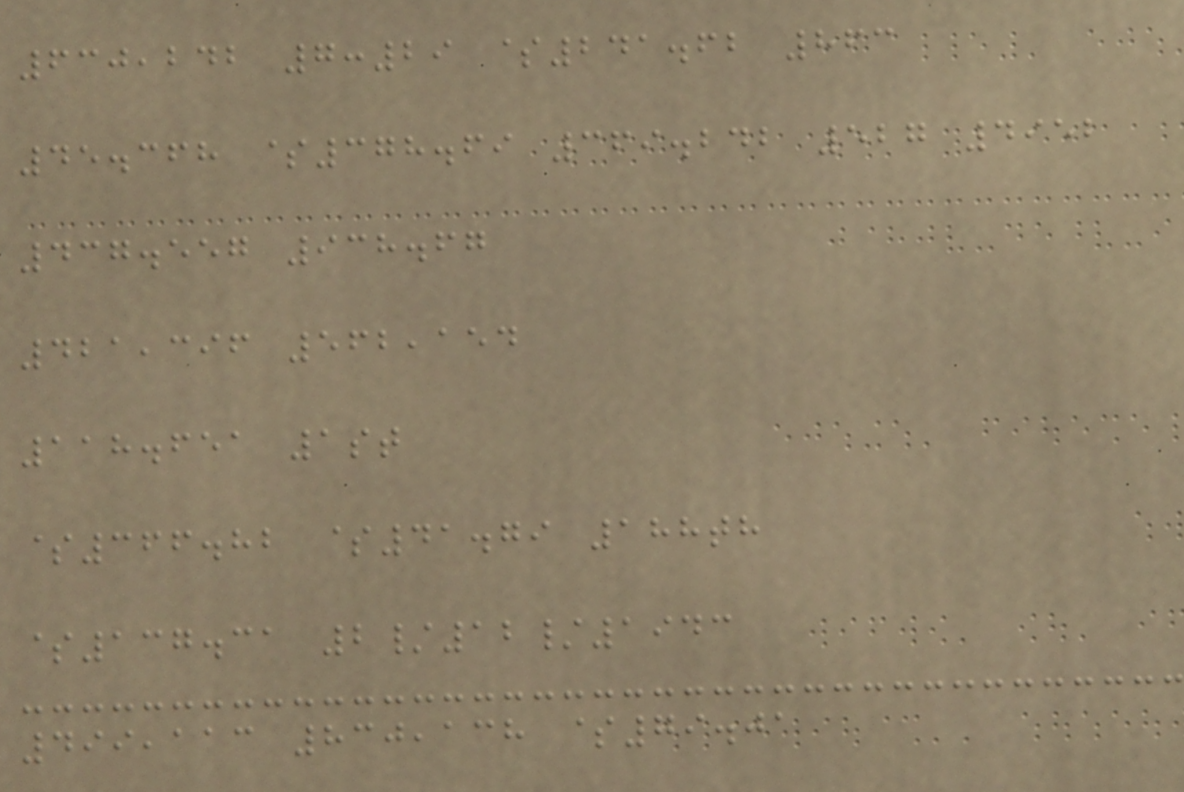630,242 7:29 $241.62 863
45.368 $378.69 369.242 527 4952
437.557 938.67
421,396 562,154
118.651 1st
$366.82 $41.79 188th
$137.31 2/12/1943
499,113 830,138 $79.01
